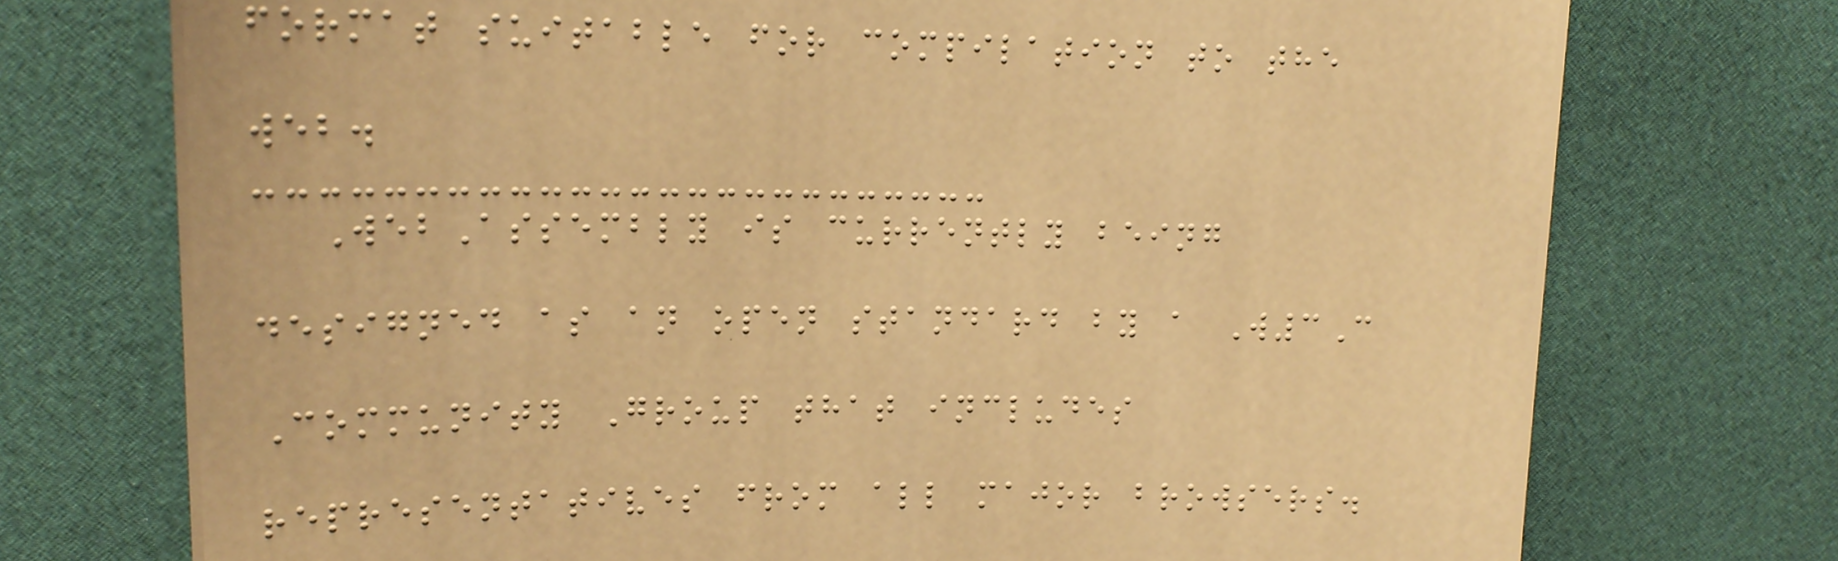format suitable for compilation to the
web.
WebAssembly is currently being
designed as an open standard by a W3C
Community Group that includes
representatives from all major browsers.
